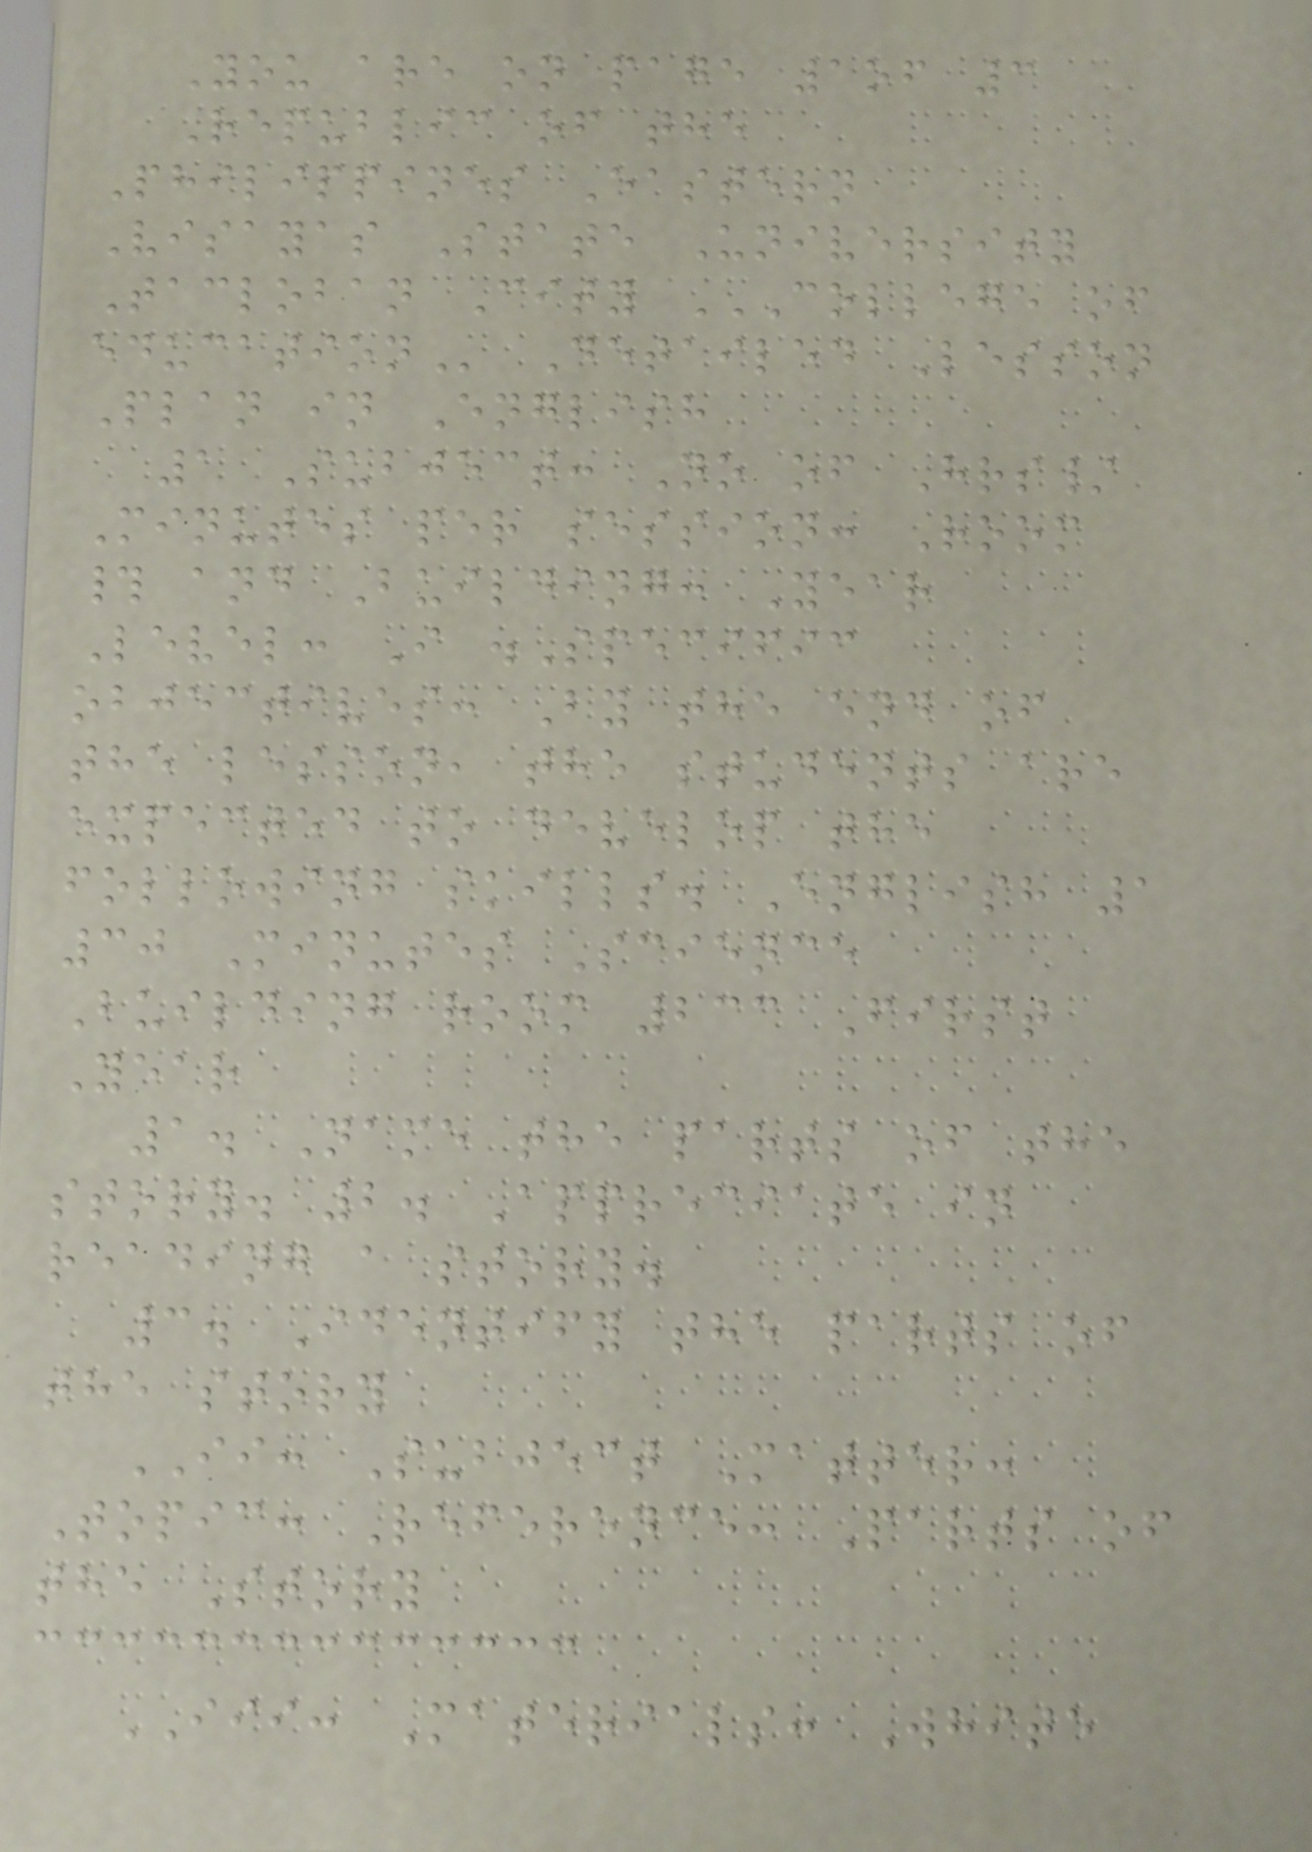You are on page 1of 3
Republic of the
Philippines Eastern
Visayas State University
Tacloban City COLLEGE OF
EDUCATION Detailed Lesson
Plan in English
1 Subject: No of Hrs/
Minutes per session: Room
# and Building: Year
Level: I .Specific
objectives: By the end of
the lesson, the students are
expected to develop the
following skills. English 1
30 Minutes Science
Building room 233 First
Year
1. Name the parts of the
story. 2. Appreciate in
reading a story.
3. Identify the parts of
the story
II: Subject Matter:
Topic: Reference: Parts of
the Story
III: Materials: White
